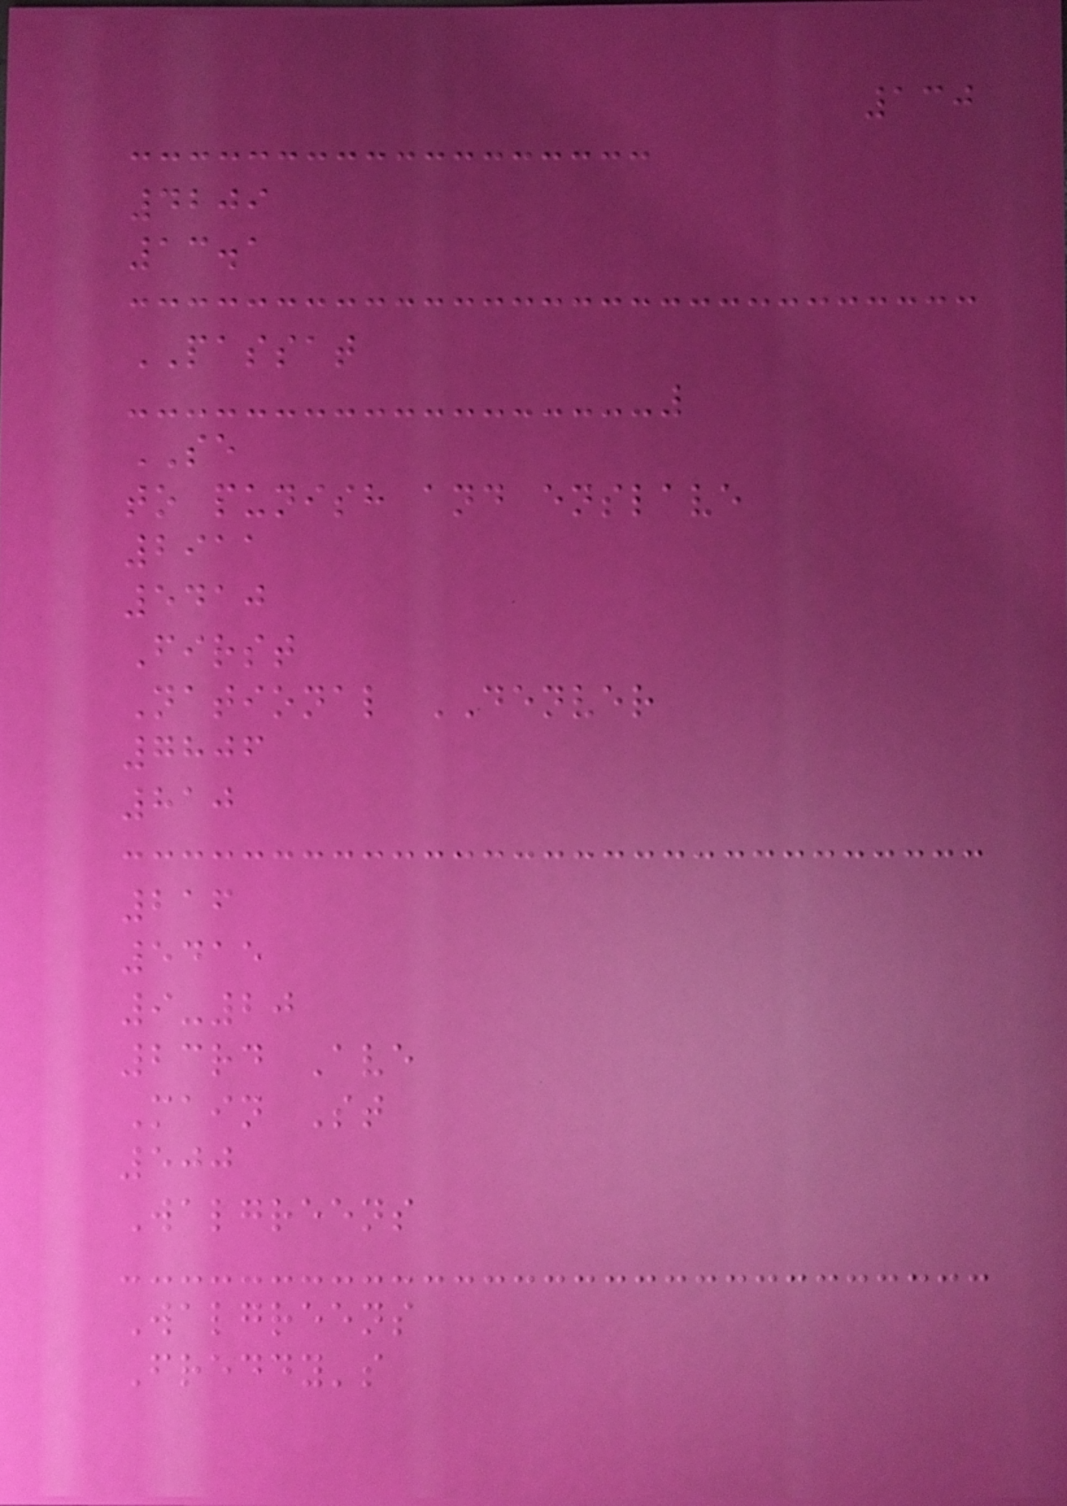130
4209
13.1
PASSAT
SE
to punish and enslave
2911
5410
First
National DENVER
7806
810
216
5415
9-20
23rd Ave
Main St
500
Walgreens
Walgreens
Freddy's
